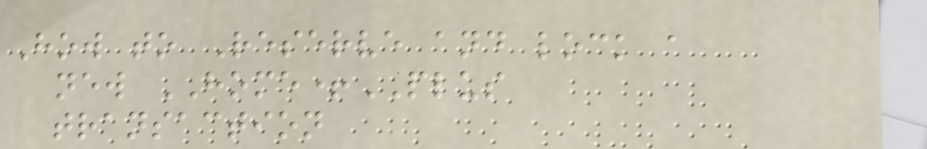How to Reserve and lock a
new HOME+PLUS
transaction
